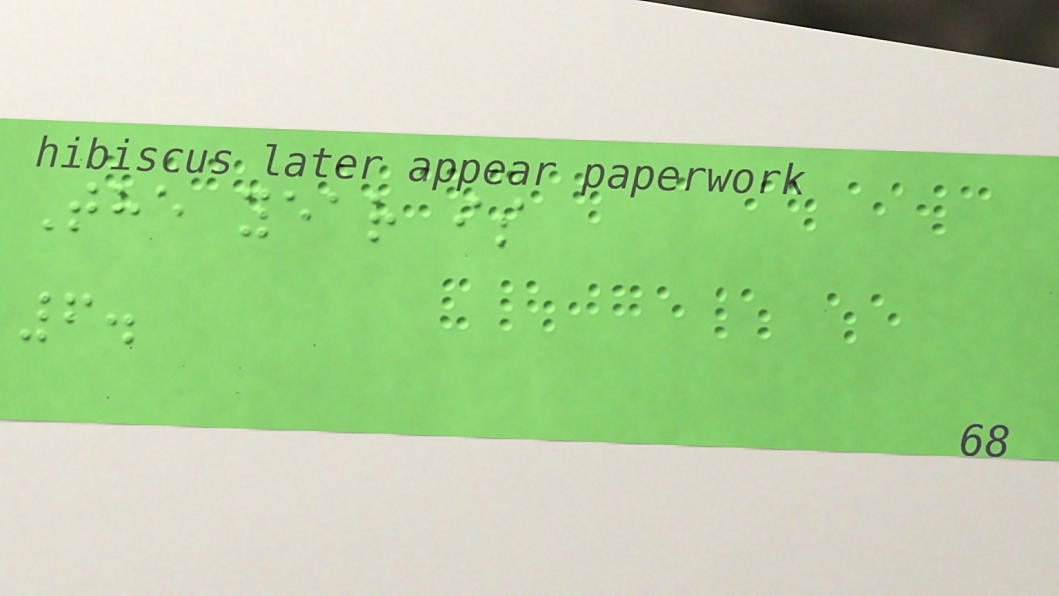The year is
6.
